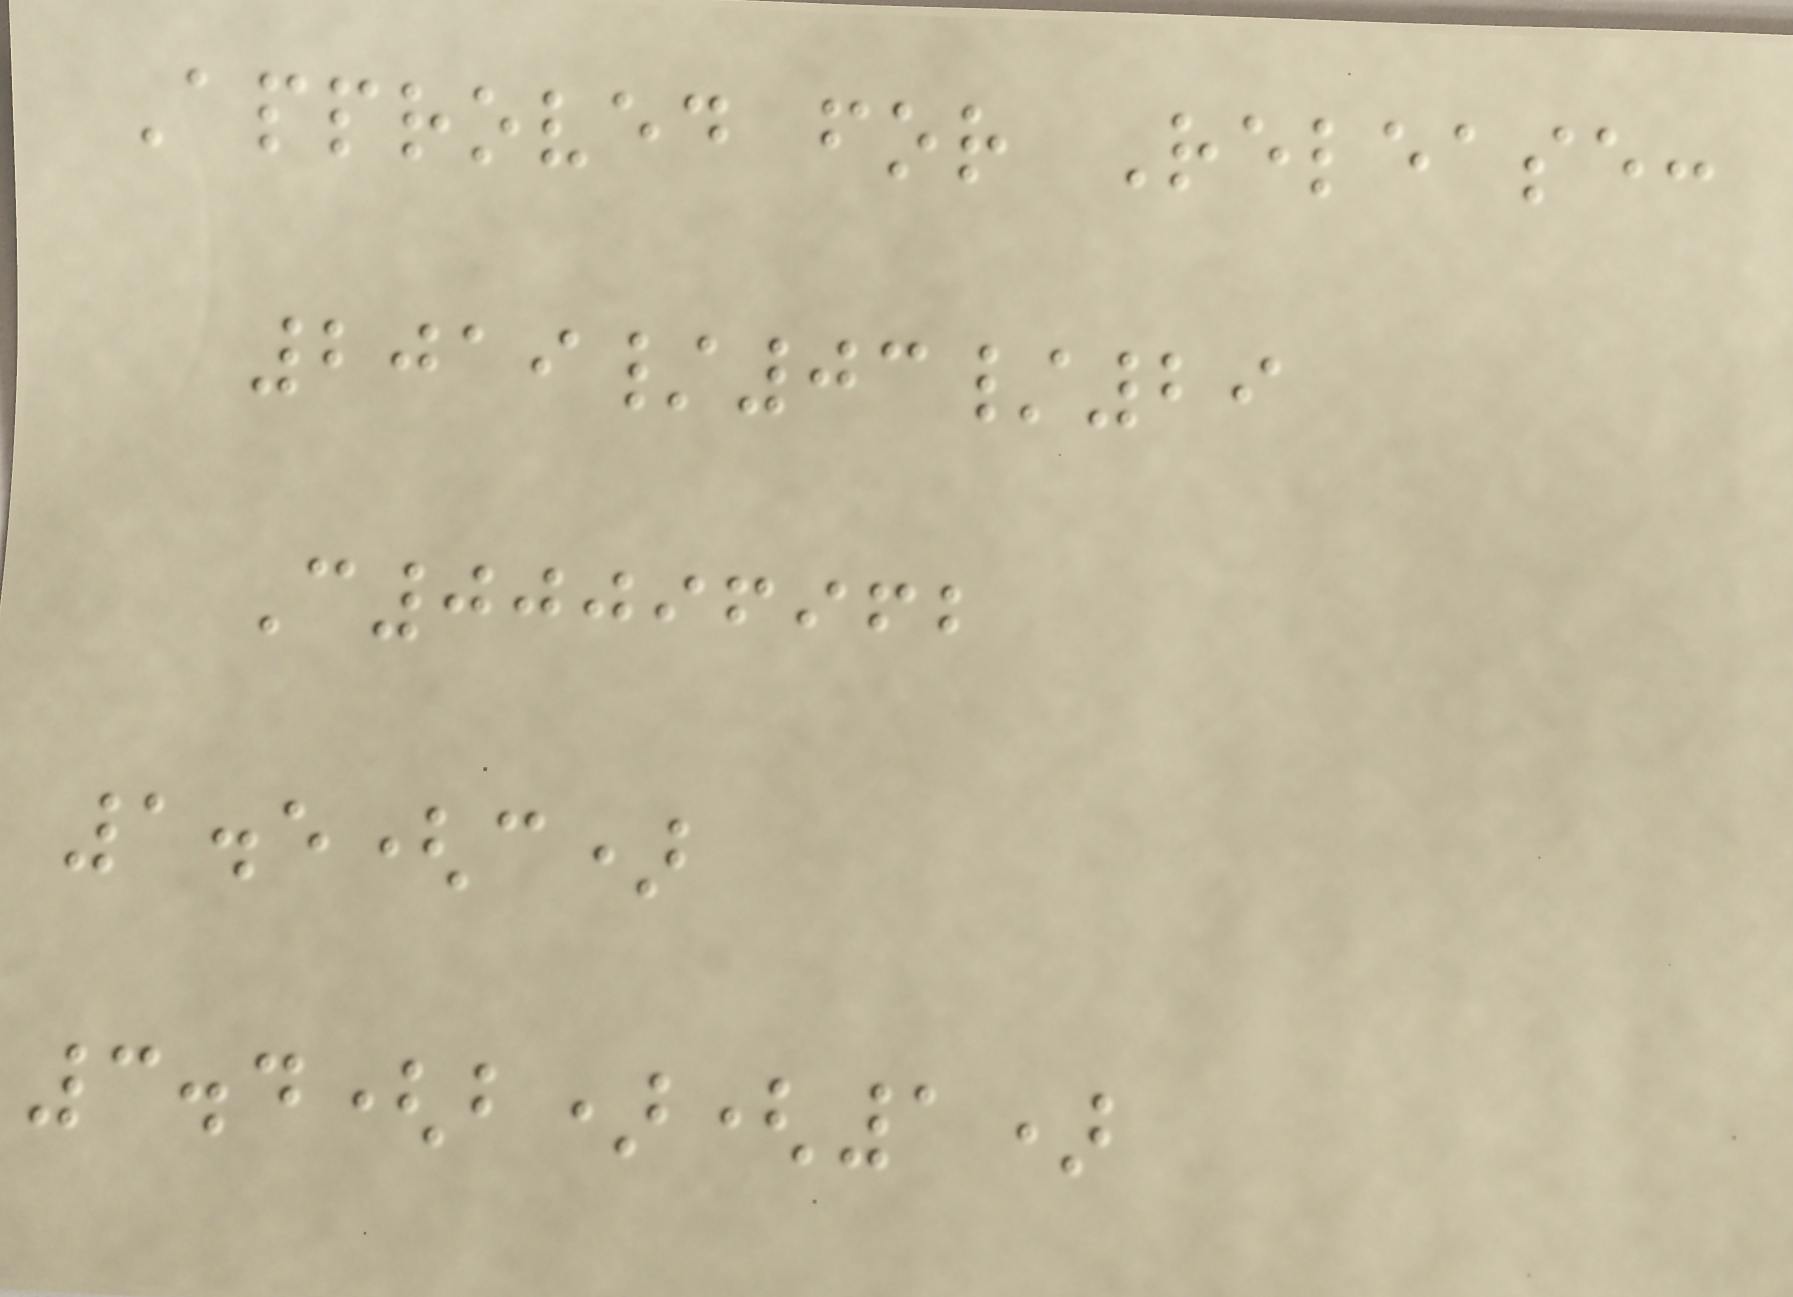Approved for Release:
2019/03/29
C00096962
1.5(c)
3.4(b)(1)
